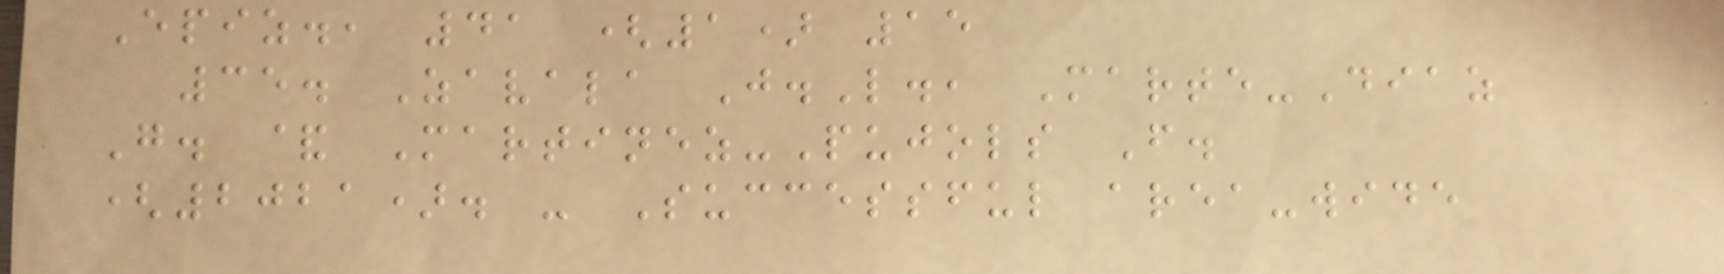Epiz., 41 (1) 15
35. Zavala J.L., Marte-Diaz
G. & Martinez-Pujols F.
(2021). - Successful area-wide
